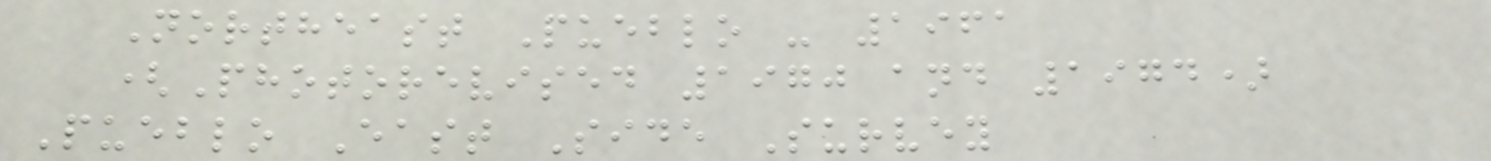Northeast Pueblo - 1961
(Photorevised 1970 and 1974)
Pueblo East Side Survey
